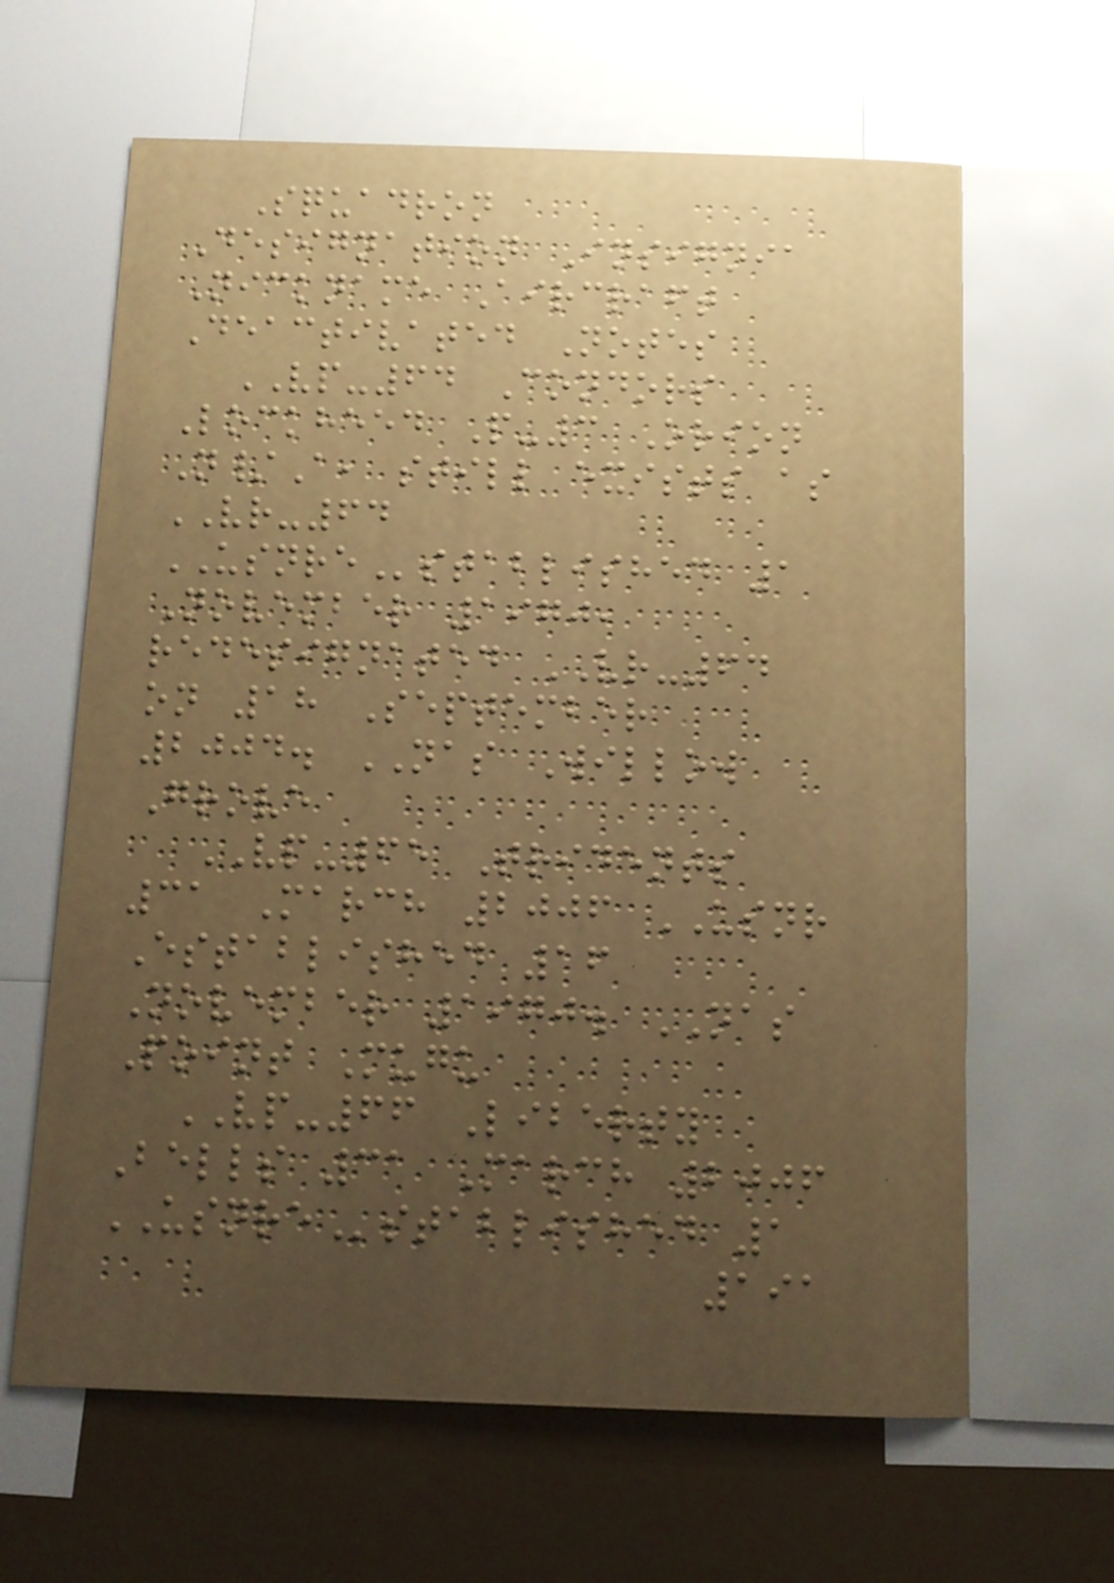Squadron
Designation Insignia
Nickname Aircraft
Deactivated Notes
VP-64 Condors
Lockheed P-3 Orion
N/A, still exists as
VR-64
USNREstablished 1
November 1970,
redesignated VR-64
on 18 September
2004. NAS Willow
Grove
VP-65 Tridents
31 March 2006 USNR
Established 16
November 1970. NAS
Point Mugu
VP-66 Liberty
Bells 31 March 2006
USNREstablished 1
191
